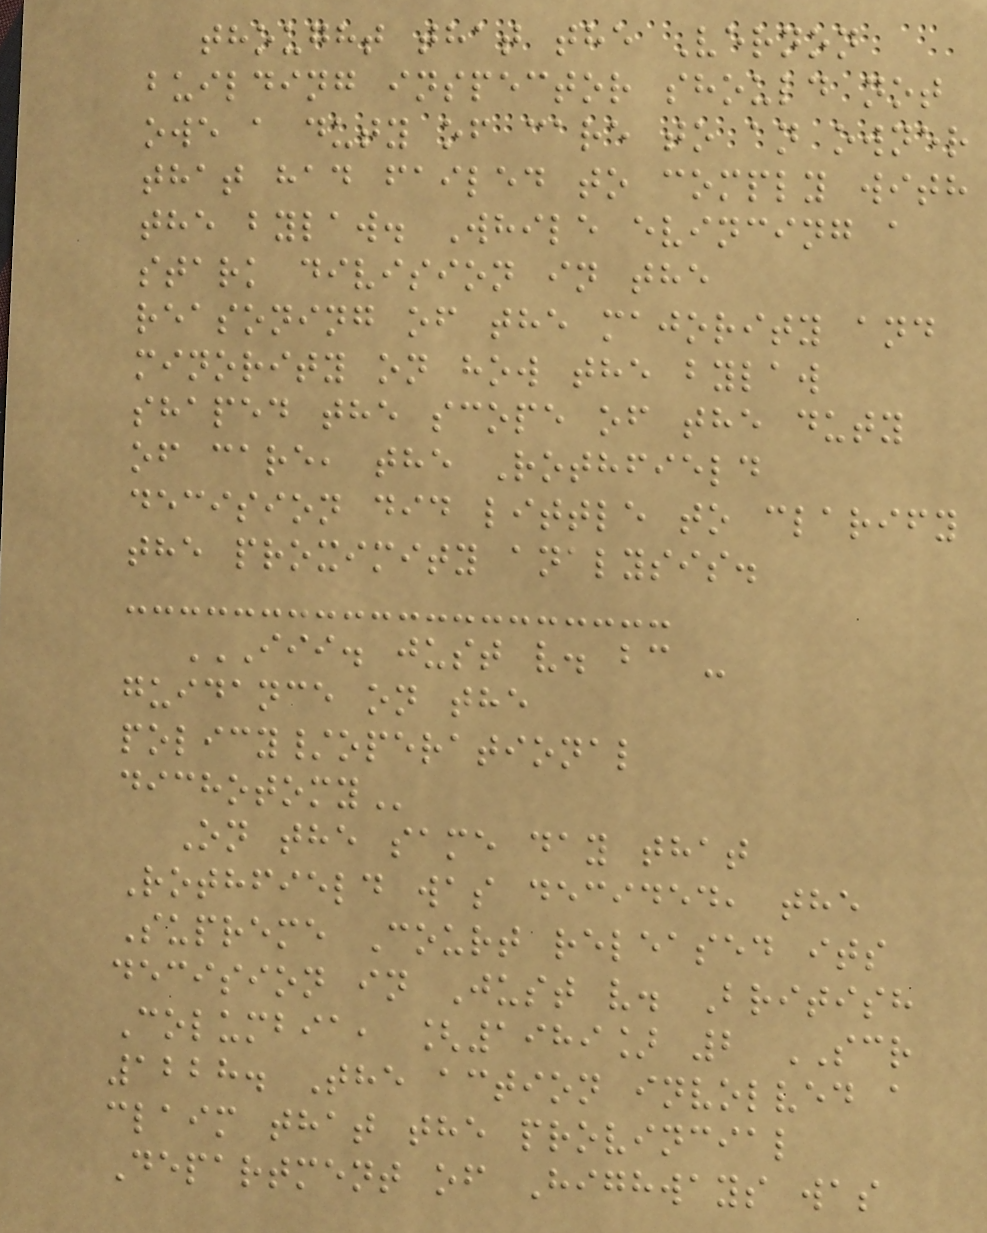thought that the Vernon
building inspector should not
owe a duty of care to an owner
that had failed to comply with
the bylaw. While evincing a
stark division in the
reasoning of the majority and
minority on how the bylaw
shaped the scope of the duty
of care, the Rothfield
decision did little to clarify
the proximity analysis.
III. JUST V. BC -
GUIDANCE ON THE
POLICY/OPERATIONAL
DICHOTOMY
On the same day that
Rothfield was decided, the
Supreme Court released its
decision in Just v. British
Columbia, [1989] 2 SCR
1228. The action involved a
claim that the provincial
Department of Highways was
